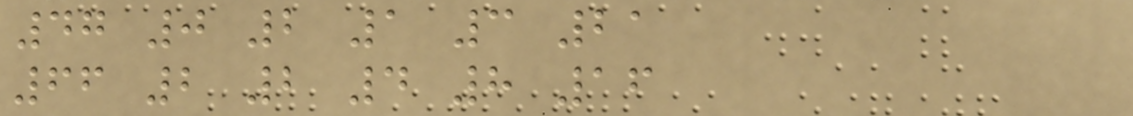47 0 2 1 3 21
66 2 2 4 8 16
